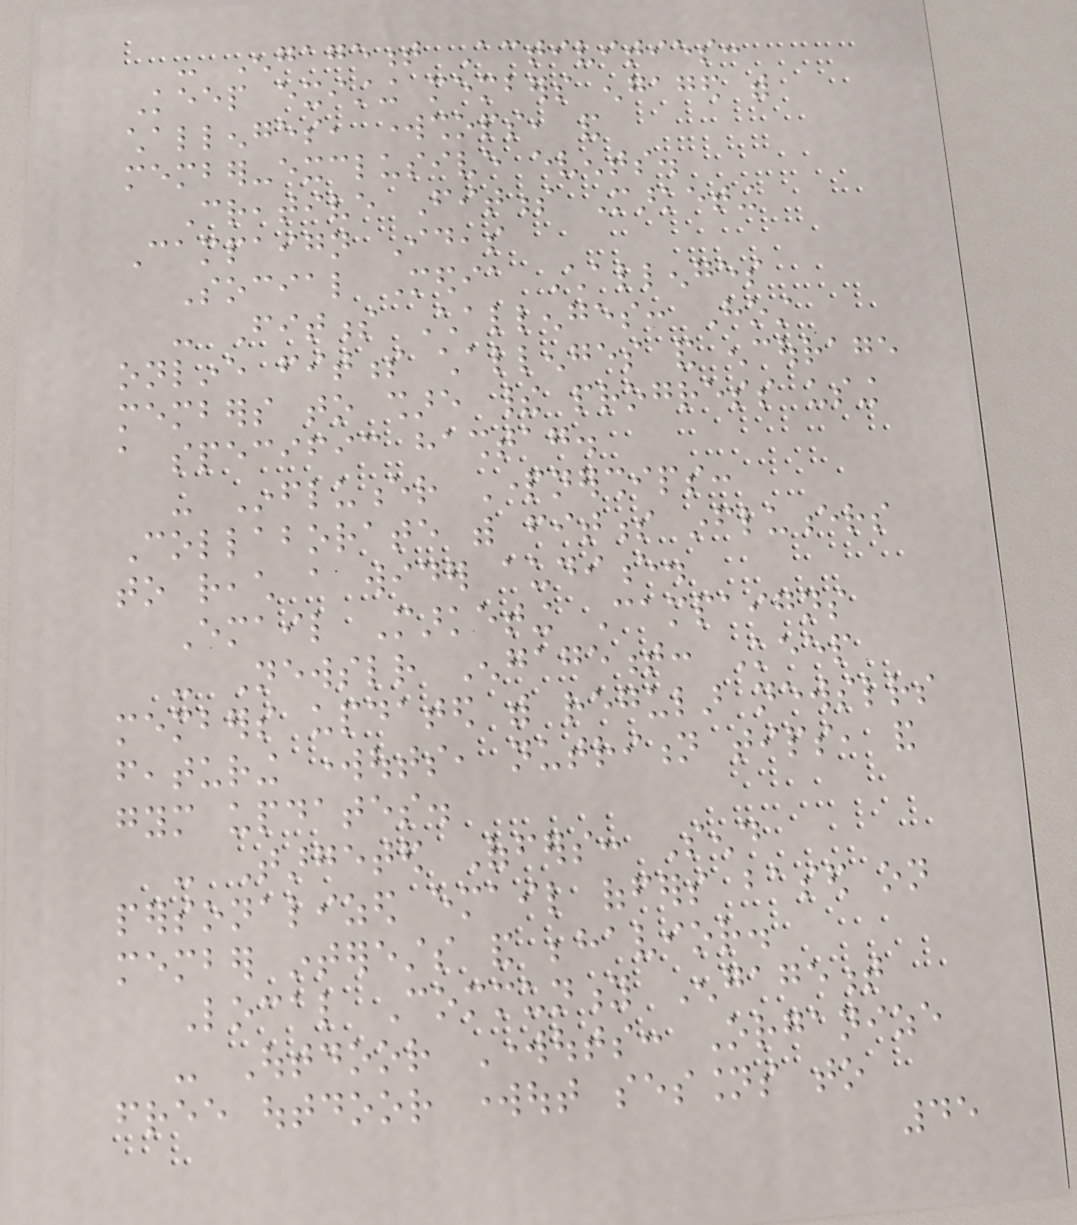- Engagement Activities:
Keep existing members engaged with
challenges, workshops, and
member-exclusive events.
Creative Fitness Marketing
Campaign Ideas
Social Media Challenges
- Fitness Challenges: Host
online fitness challenges and encourage
members to share their progress using
a specific hashtag.
- Influencer Partnerships:
Collaborate with fitness influencers
to reach a wider audience.
Email Marketing Campaigns
- Newsletter Engagement: Keep
members updated with regular newsletters
featuring workouts, nutrition tips, and
gym updates.
- Targeted Offers: Send
personalized email offers based on
member interests and behavior.
Local Community Engagement
- Outdoor Workouts: Organize
free outdoor workout sessions to
45
